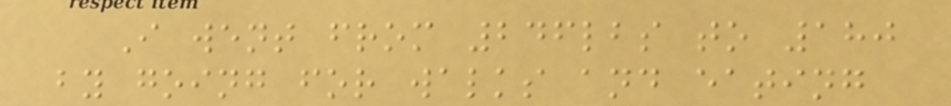I went from 246lbs to 180
by going for walks and eating
